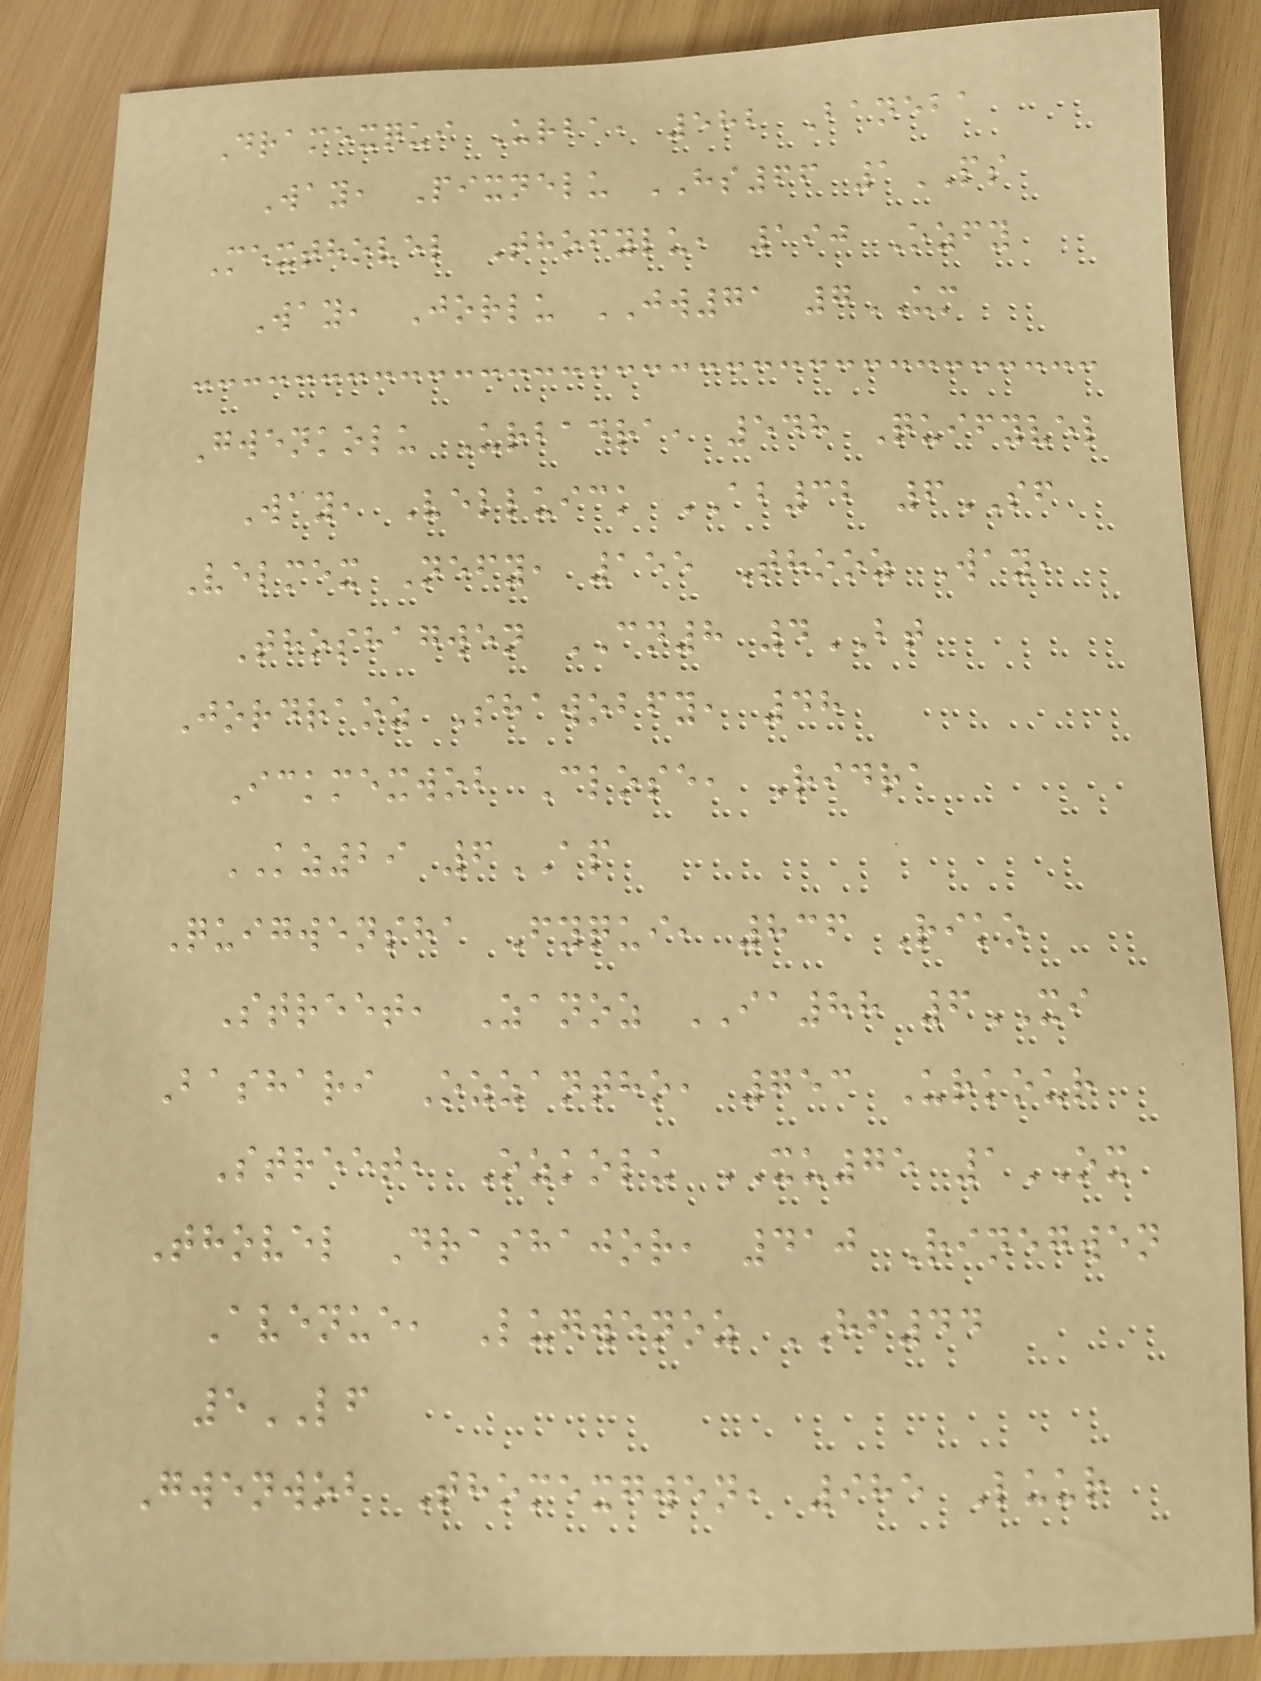Dramexqui Urba, 582 Baneba
Way, Pixnelu HS66 1PS
Mexthovel Thofylu, 190 Ozfy
Way, Jorlu JW71 7UM
Gwenkolu Urbadra, 548 Quifyvel
Way, Velluick AB32 6SF
Velmex Nefy, 155 Thooz Way,
Thoshagwen CN8 4BT
Jordraoz Shawobfy, 48
Ickmexwob Close, Ridra
KZ29 6AP
Quigwensha Fyqui, 836 Riko
Street, Zanoz IA88 6XI
Bashari Ozzantho, 753 Urkour
Street, Ozkolu XU75 1OX
Thovel Drashajor, 410 Rinegwen
Avenue, Lugwenoz HF44
5LF
Gwenwob Thomexgwen, 985 Luur
